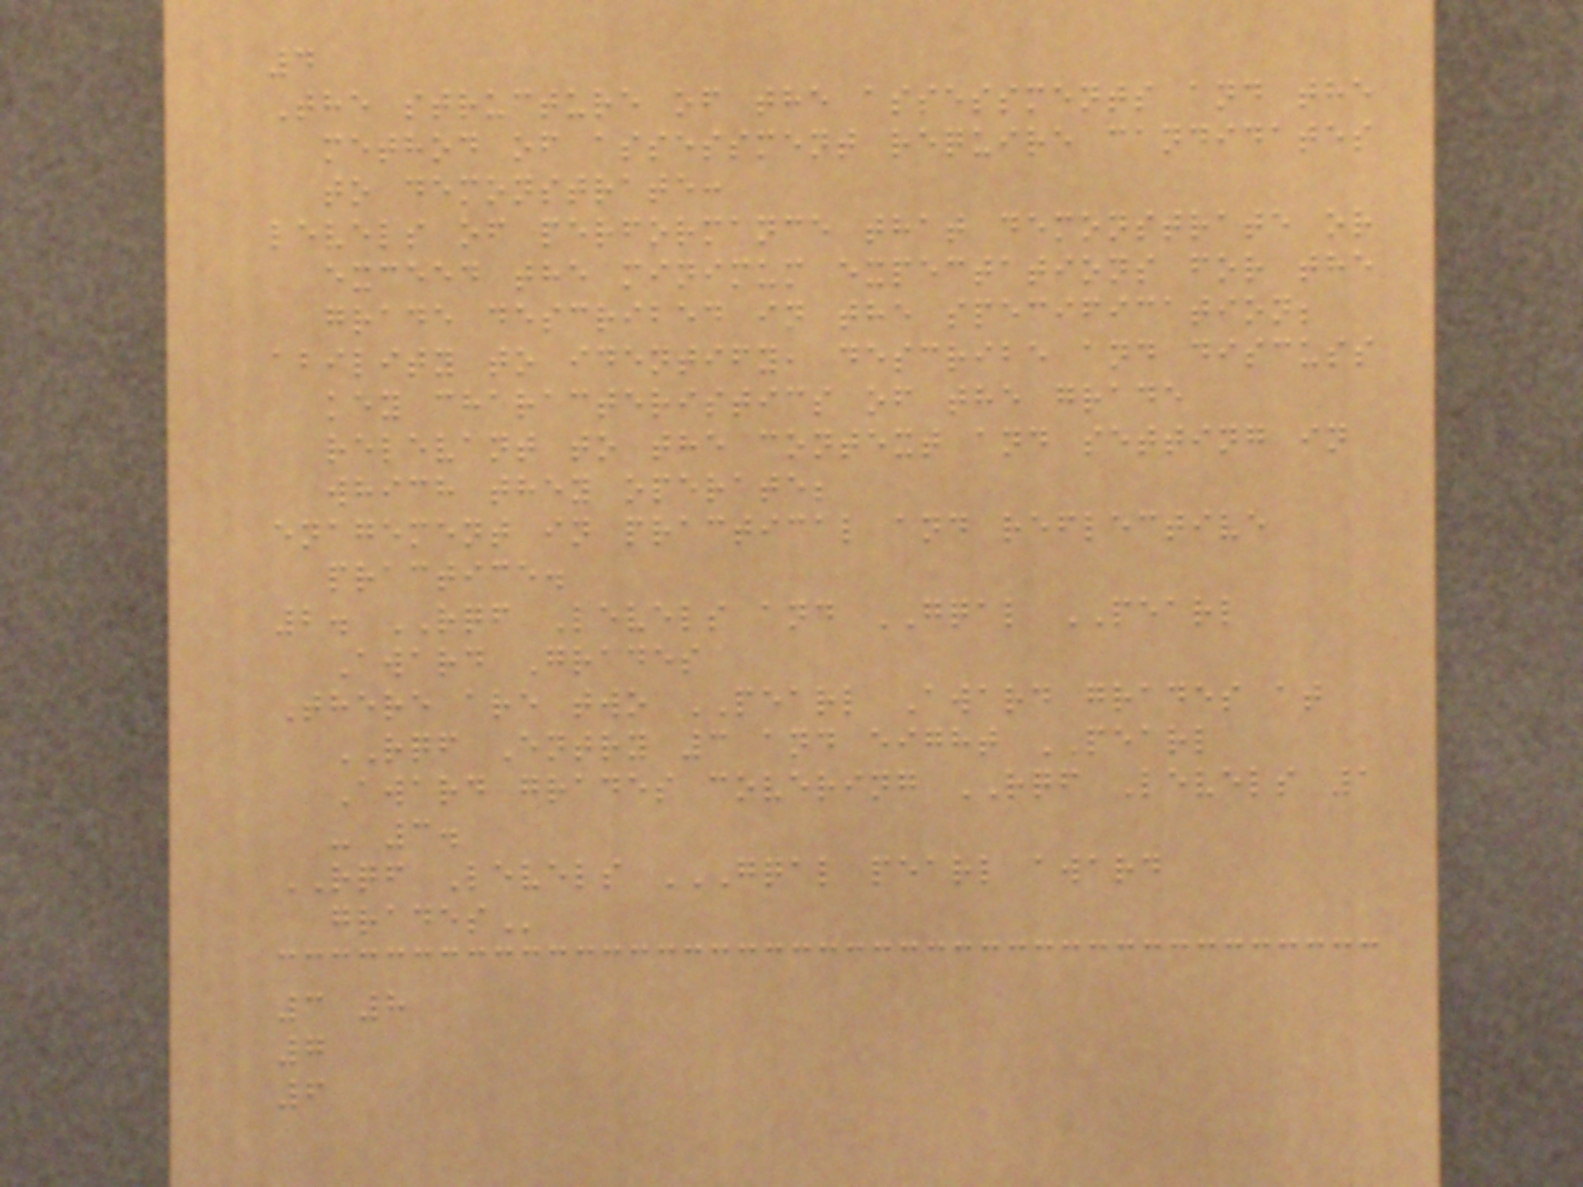4
The structure of the assessments and the
method of assessment require candidates
to demonstrate:
levels of performance that demonstrate or
exceed the minimum expectations for the
grade described in the specification;
ability to identify, describe and discuss
key characteristics of the grade
relevant to the context and setting in
which they operate;
enagement in practical and reflective
practice.
2. RQF Levels and GQAL PEARL
Award Grades
There are two PEARL Award grades at
RQF Entry 3 and eight PEARL
Award grades covering RQF Levels 1
- 3.
RQF Levels GQAL PEARL AWARD
GRADES
3 8
7
6
